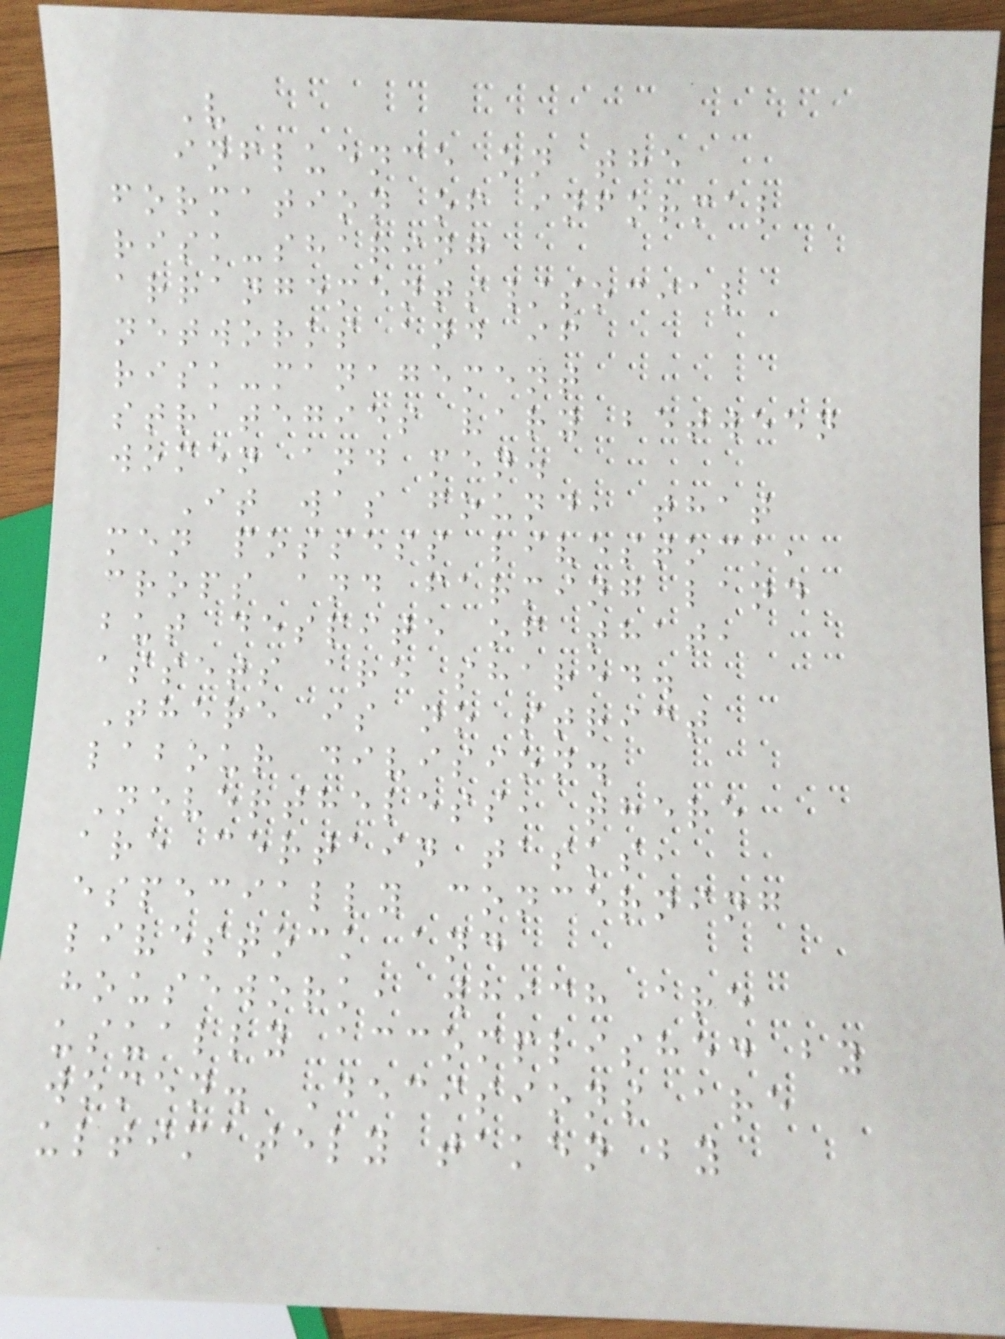V
influence on the
formation of informal
risk-sharing
arrangements/social
networks and if
risk-management
strategies vary between
women and men.
It was found, that
men possess livestock,
crops and farming land
but despite of that,
assets are shared.
There is no strict
labour division.
Nevertheless, there
are certain tasks,
especially concerning
livestock and
housework, which are
usually accomplished by
women. Decisions are
ultimately taken by
